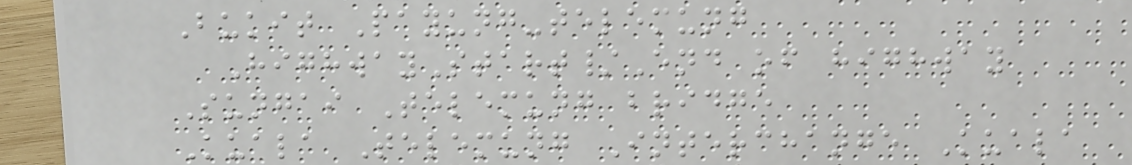Bukit Payung-telemung
HighwayStart/End of highway
Sungai Telemung bridge
Kuala Telemung Interchange Kuala
